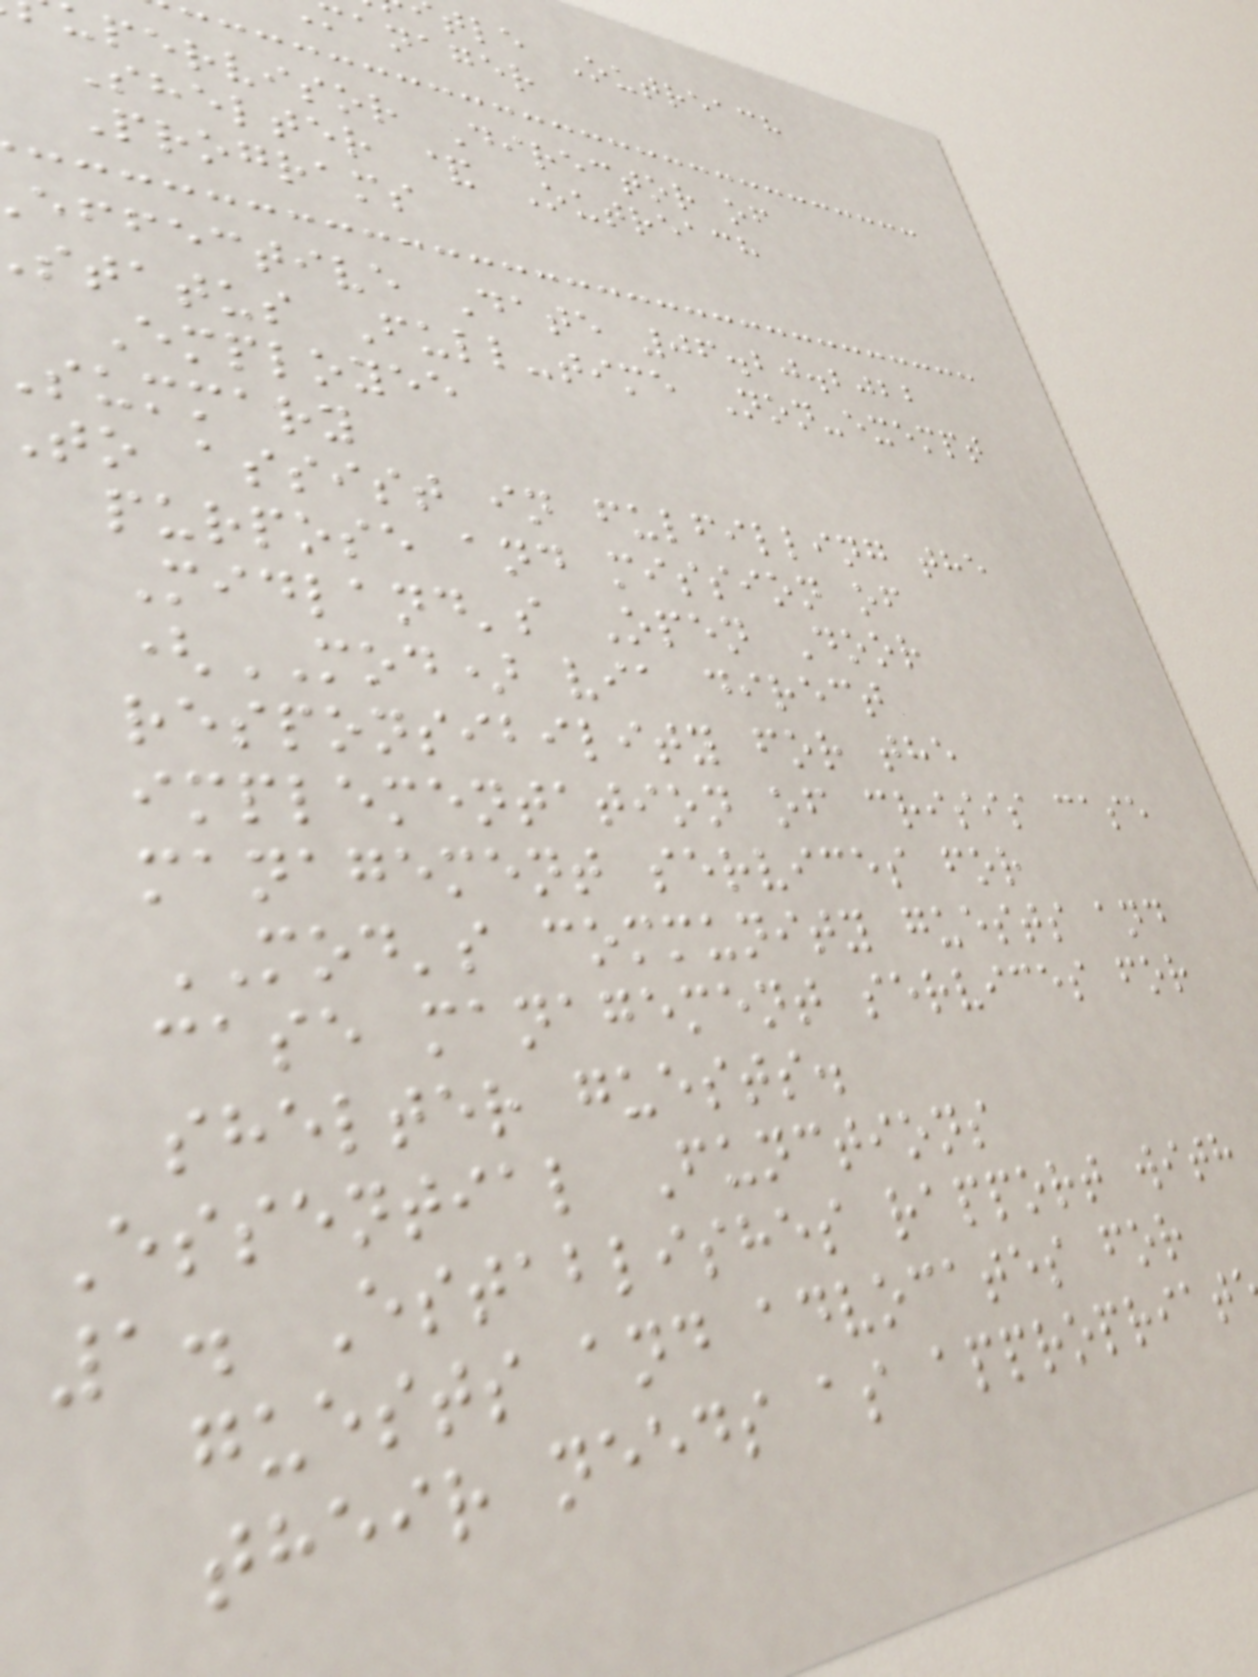tle Outreach
anager
pervisor Director of
Shelter & Outreach
Programs
effective Date 06.20.2022
status Full-time Non-exempt
Employee
summary
to assist in fulfilling the
purpose and mission of
Midland's Open Door
(MOD) via direct
responsibility for the
implementation of crisis case
management services for
MOD's community guests and
case management services for
shelter guests.
Essential Functions
1. Establishes rapport with
guests and advocates for
their needs as appropriat
